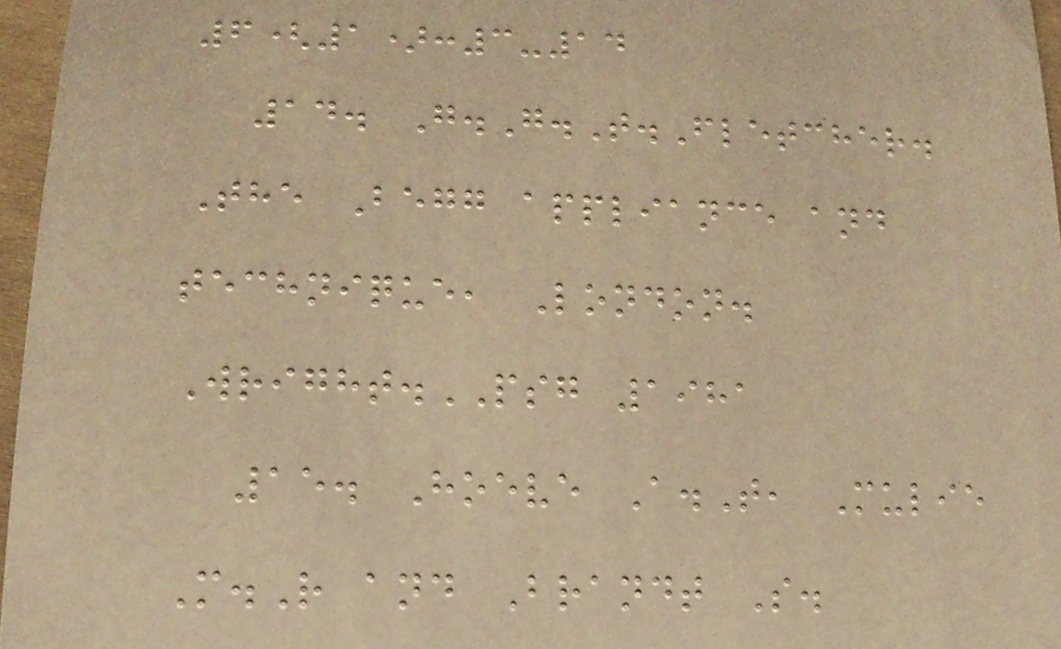6(1):3-14
14. G.G.T.Fletcher.
The Begg appliance and
technique, London.
Wright.PSG 1981
15. Hoeve A.T, Mulie
M.R and Brandt S.
